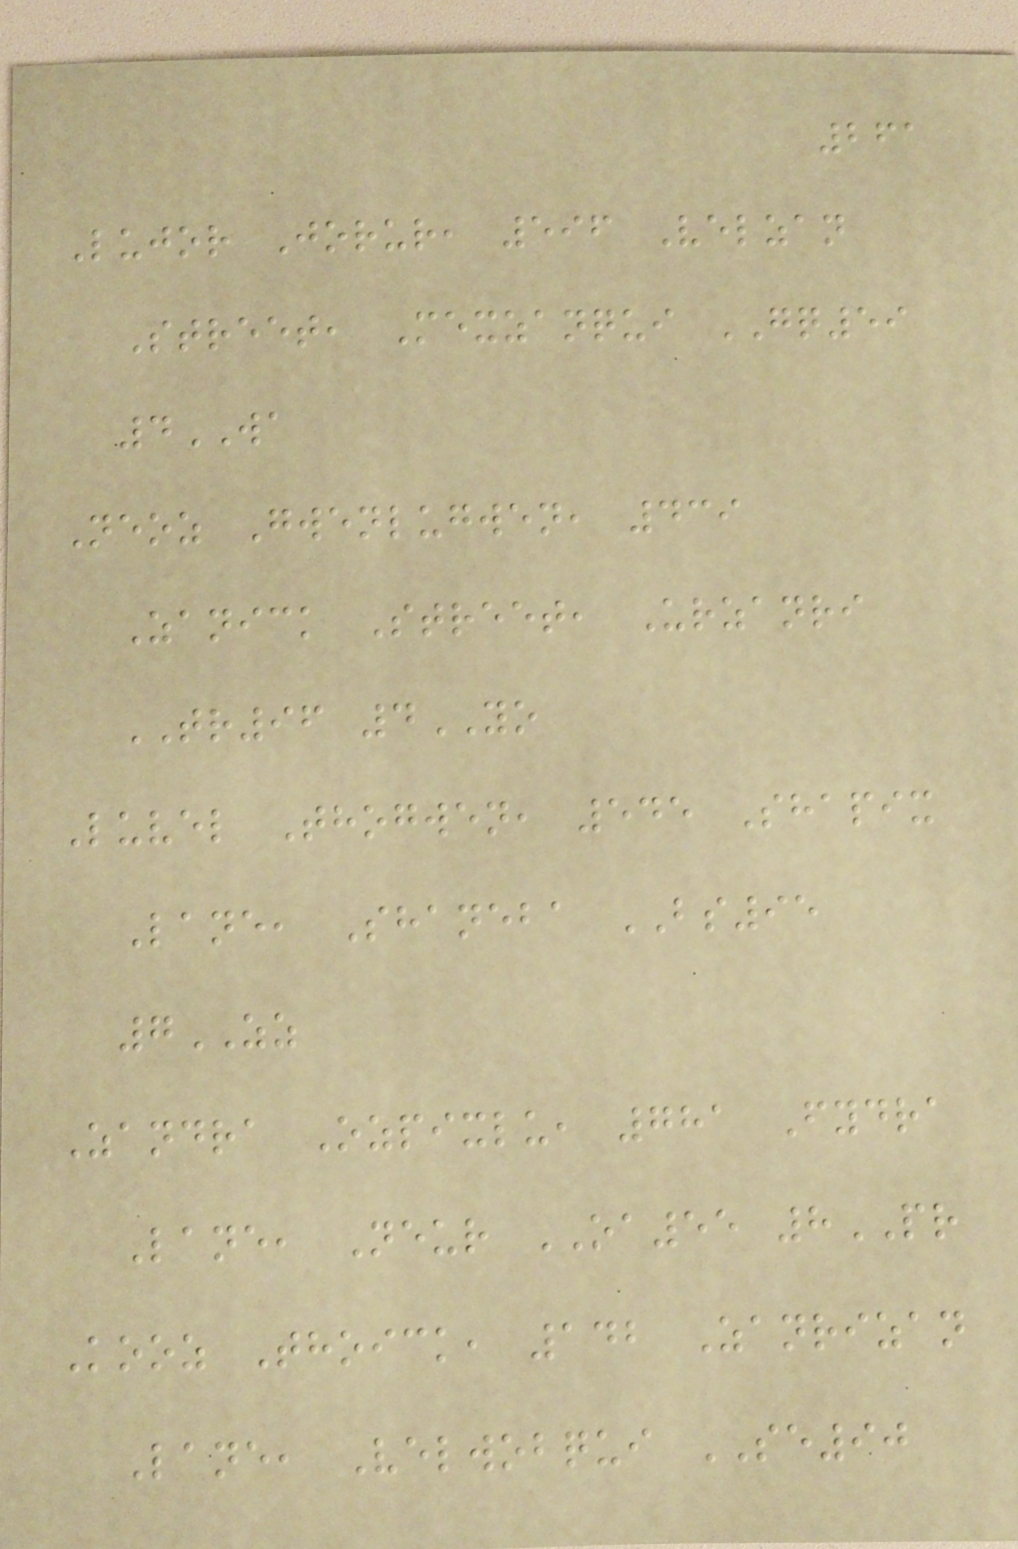261
Lujor Jorur, 596 Velzan
Street, Mexzanqui GQ59
4WA
Neoz Gwenlugwen, 439
Zanick Street, Urzanri
TR96 4YO
Luvel Thogwen, 545 Shapix
Lane, Shaneba BS95
7ZZ
Zandra Ozpixlu, 781 Fydra
Lane, Neur OA55 8PR
Kooz Thoick, 142 Zanrizan
Lane, Velwobqui SE90
